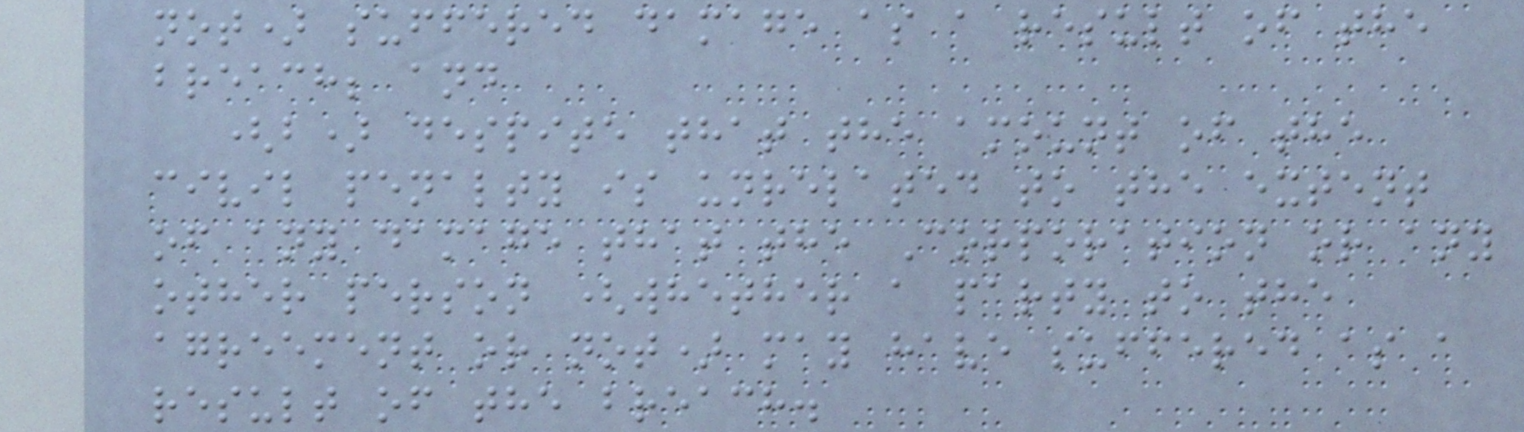not) suffered damage as a result of the
breach; and
(b) despite that the amount of the
civil penalty is unrelated to the extent
of any damage that the Corporation or any
other person (whether a party to the
agreement or not) may have suffered as a
result of the breach.
